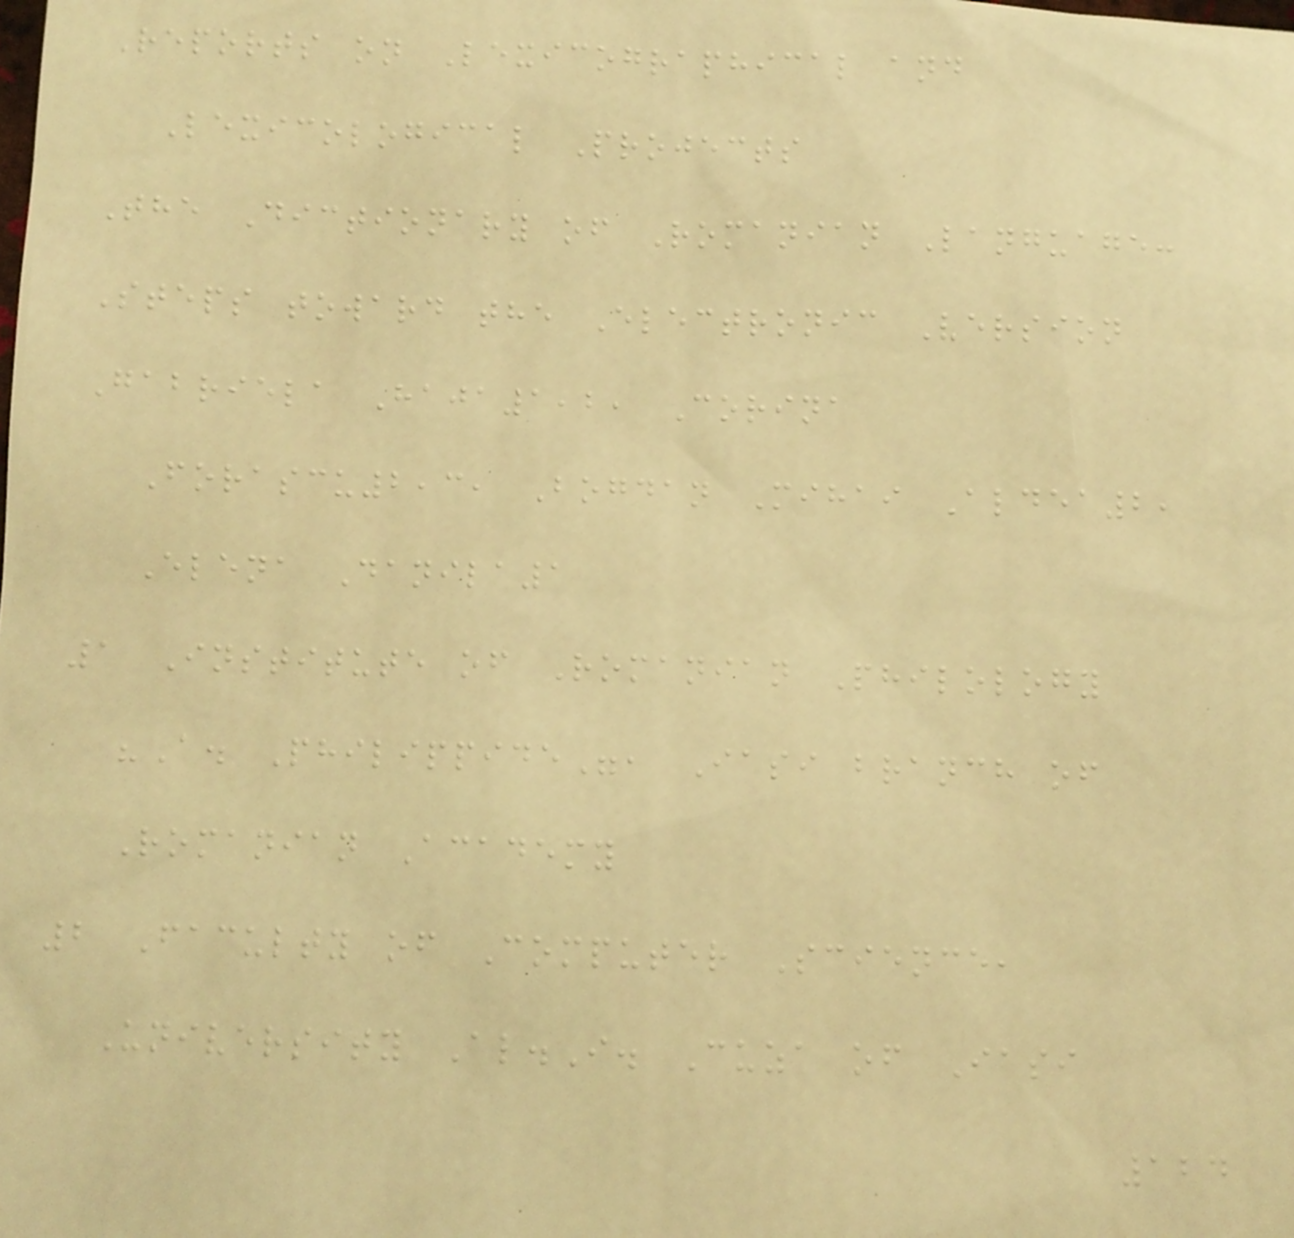Reports on Lexicographical and
Lexicological Projects
The Dictionary of Romanian Language:
Steps toward the Electronic Version
Gabriela Haja1,2, Corina
Forascu2,3, Bogdan Mihai Aldea2,
Elena Danila1
1 Institute of Romanian Philology
"A. Philippide", Iasi branch of
Romanian Academy
2 Faculty of Computer Science,
University Al.I. Cuza of Iasi
124
